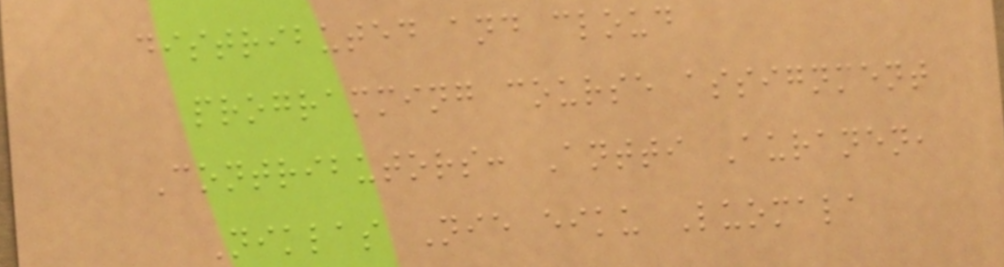distributed and cloud
programming course assignment
Contributors: Antti Auranen,
Niklas Nie eiku Luomala
